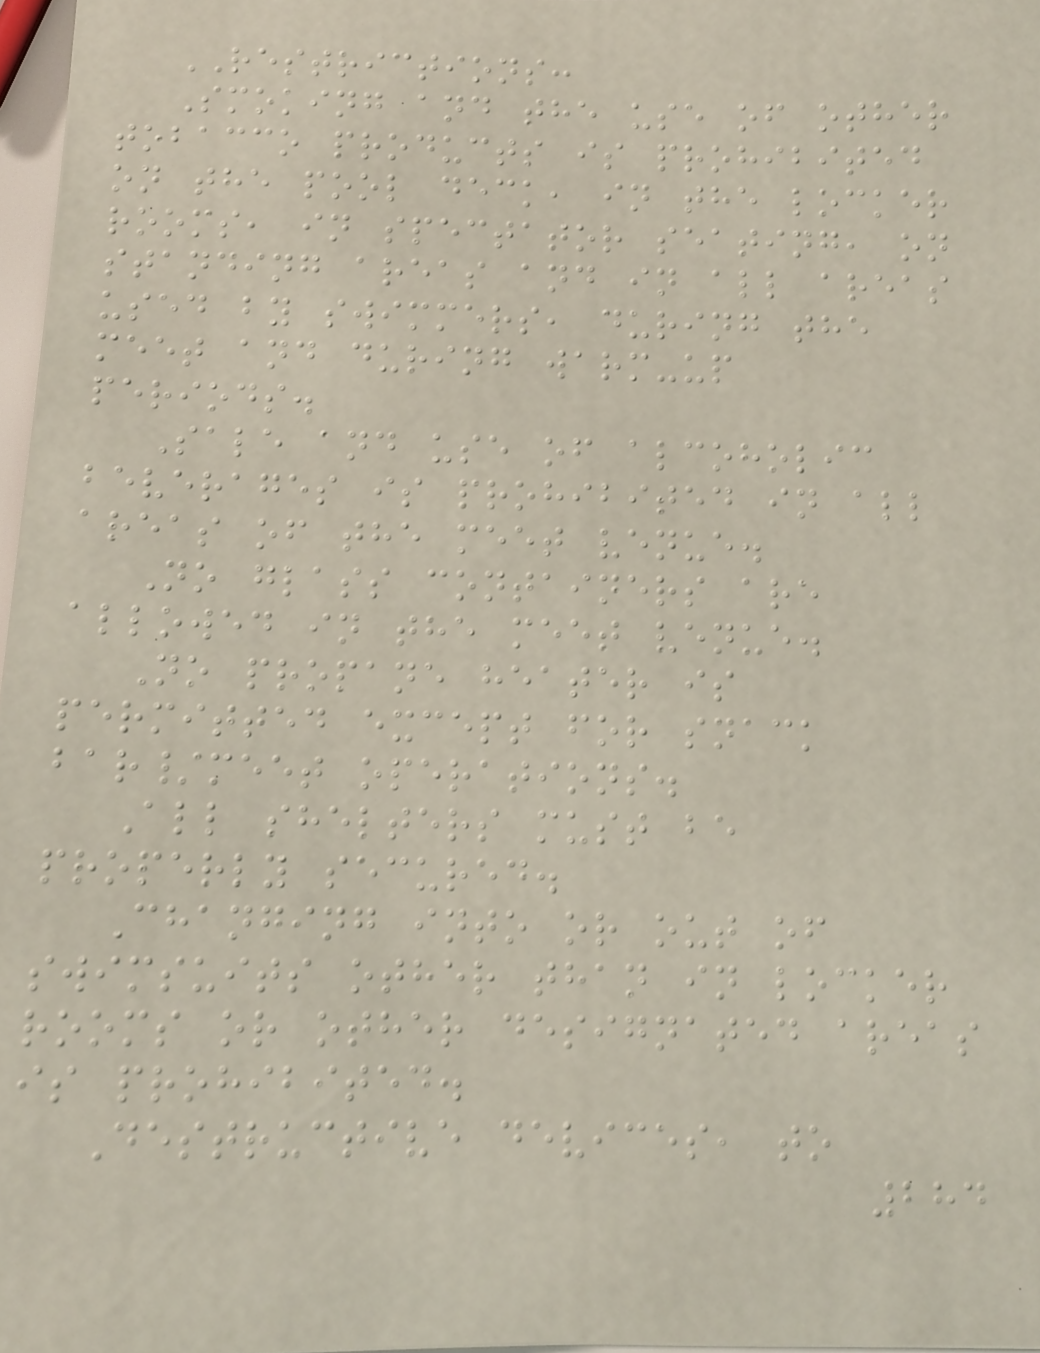RESTRICTIONS:
Smoking and the use of other
tobacco products is prohibited
on the pool deck, in the locker
rooms, in spectator seating, on
standing areas and in all areas
used by swimmers, during the
meet and during warm-up
periods.
Sale and use of alcoholic
beverages is prohibited in all
areas of the meet venue.
No glass containers are
allowed in the meet venue.
No propane heater is
permitted except for snack
bar/meet operations.
All shelters must be
properly secured.
Changing into or out of
swimsuits other than in locker
rooms or other designated areas
is prohibited.
Destructive devices, to
284
